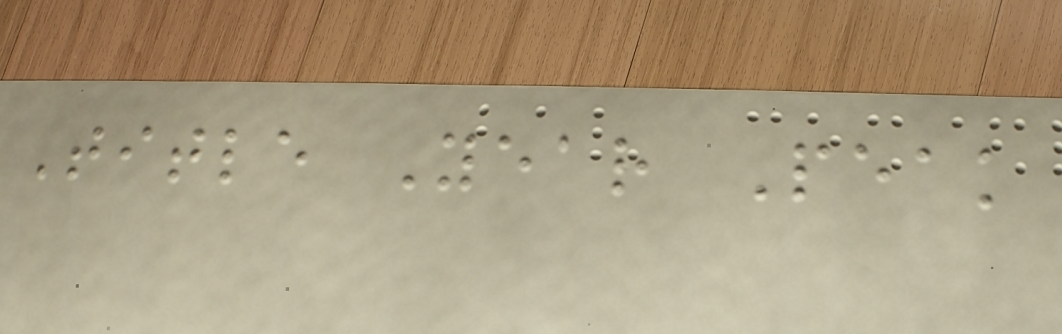Title Year Peak
